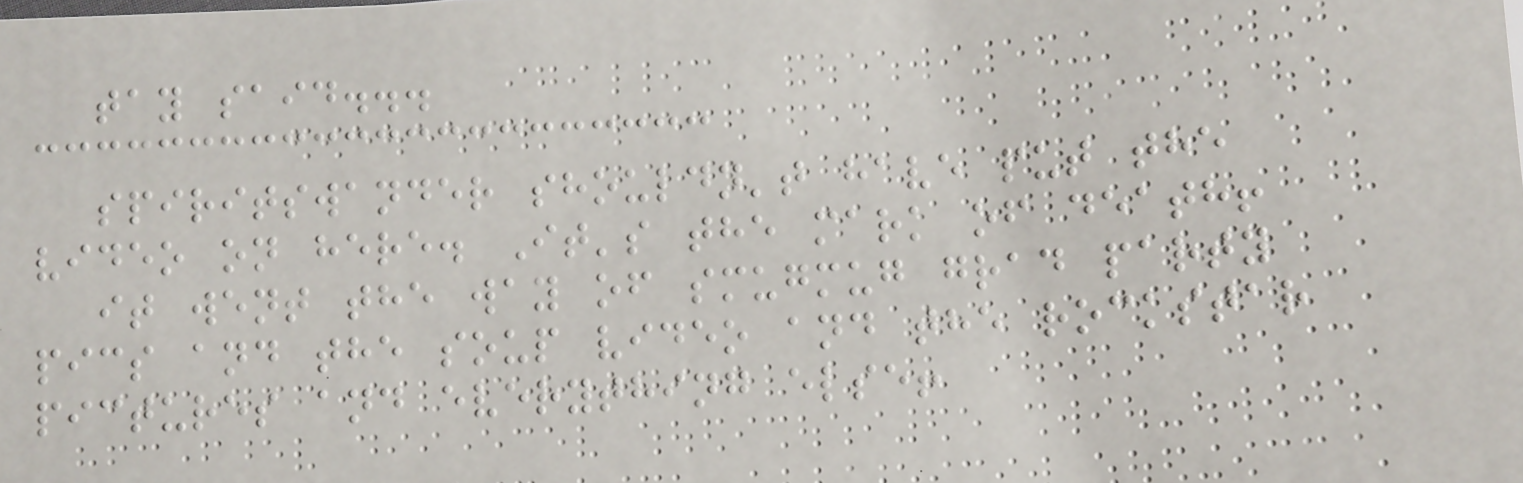tay said...
spiritswander shouldn't have put the
video on here. It's the mark of death!
it went the way of smugmug grad party
pics and the soup video and the rockstar
pictures and everything else!
